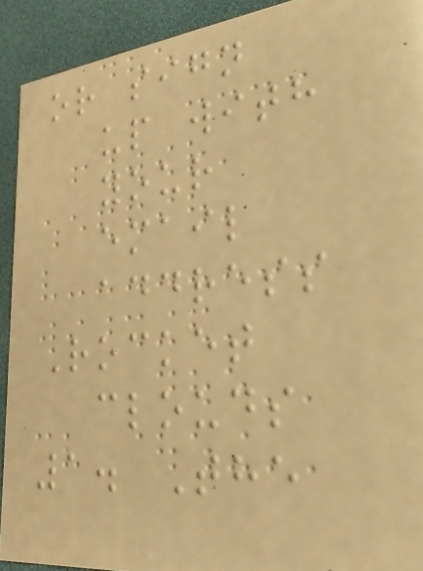or sign
up with
your
email
address
Rocket
clouds
1. The
